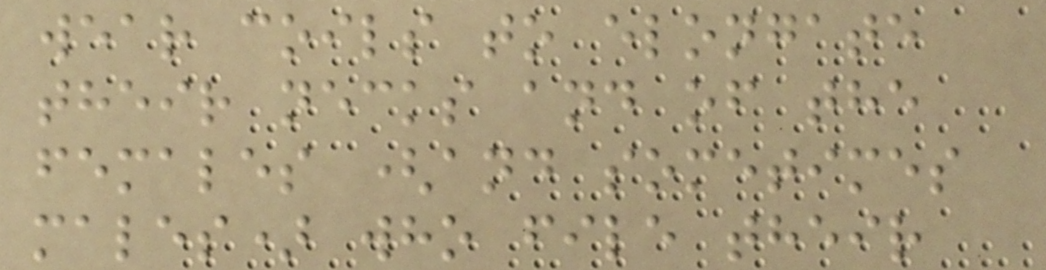wear coils to elongate
their necks and of the
females (and sometimes
males) who file their
